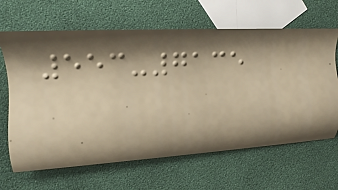553-7135
